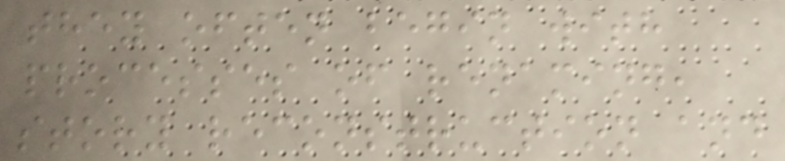they often begin with
processes of renaming,
story reconstruction and
